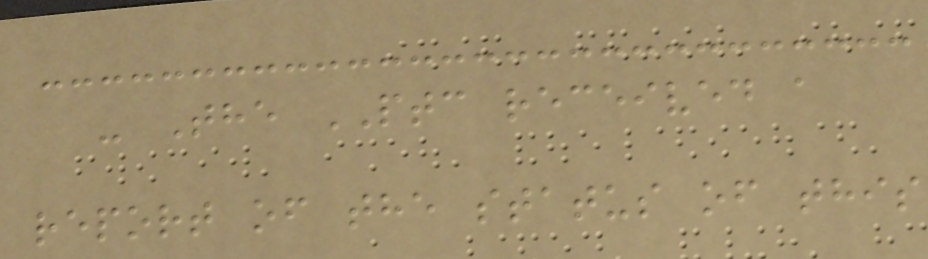- The PTC received a
report of the status of this
